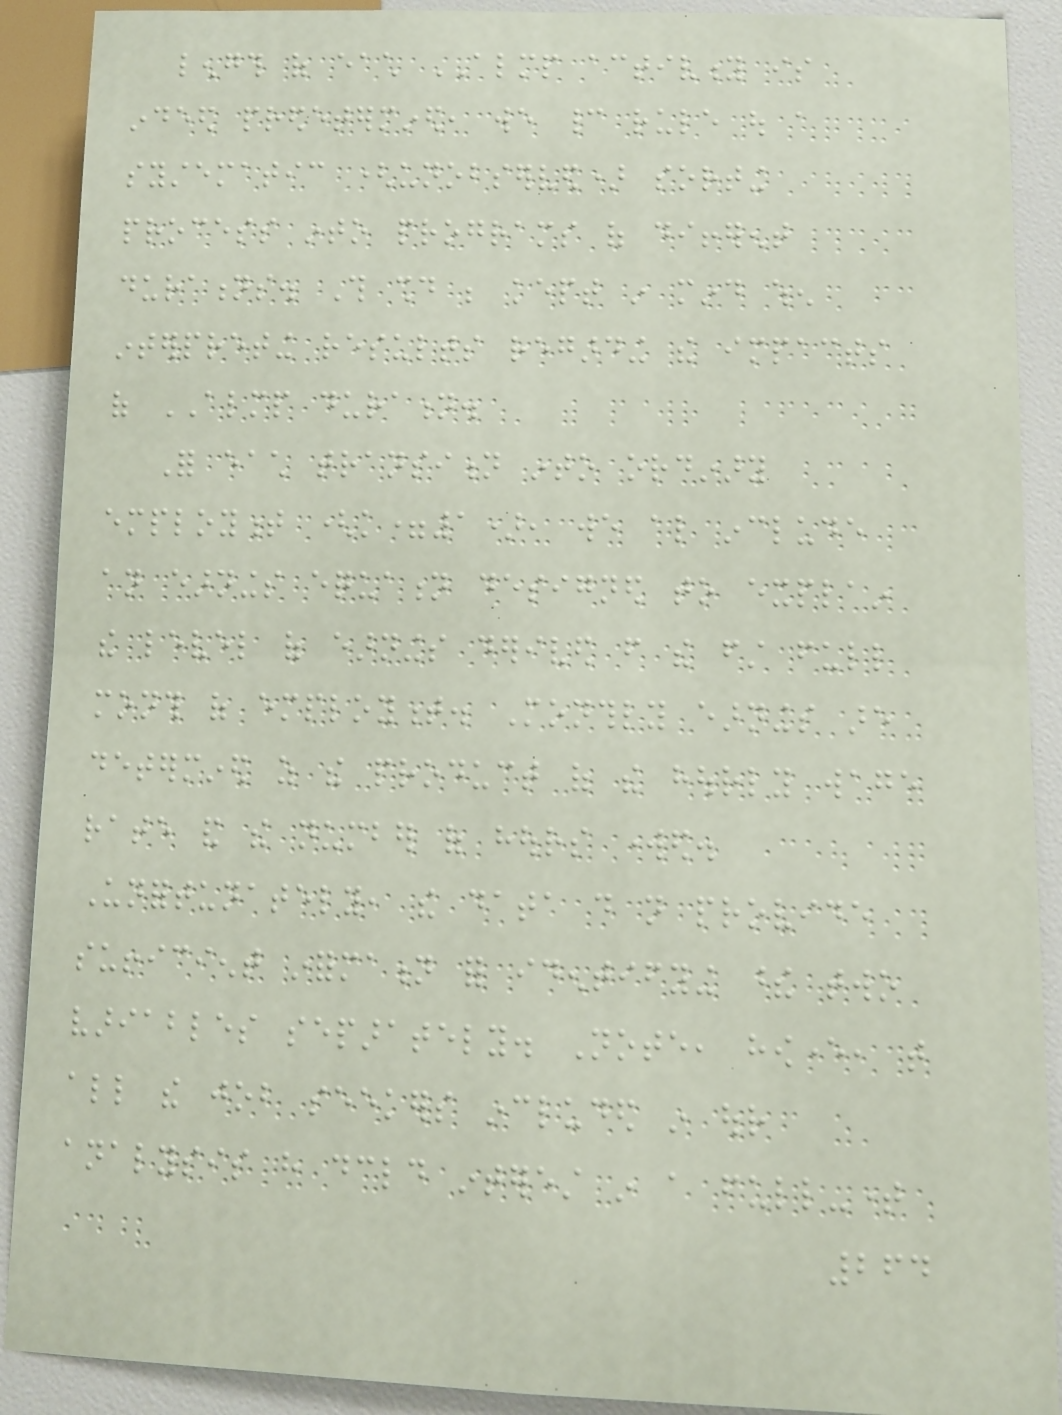length of each ALMP activity is
indeed predetermined, we cannot rule out a
systematic (unobserved) sorting
process into programs of different
durations. This should be kept in mind when
interpreting results regarding the impacts
of ALMP duration.
For each transition into ordinary
employment (k=1), we also include
an earnings equation designed to explain
the level of earnings derived from the first full
month of employment. Monthly earnings are
determined as the product of the hourly wage
rate and the number of hours worked.
Unfortunately, the data do not provide
sufficient information for identifying these two
variables separately. Note, however, that
all the job seekers included in our
analysis have declared interest in a full-time
264
